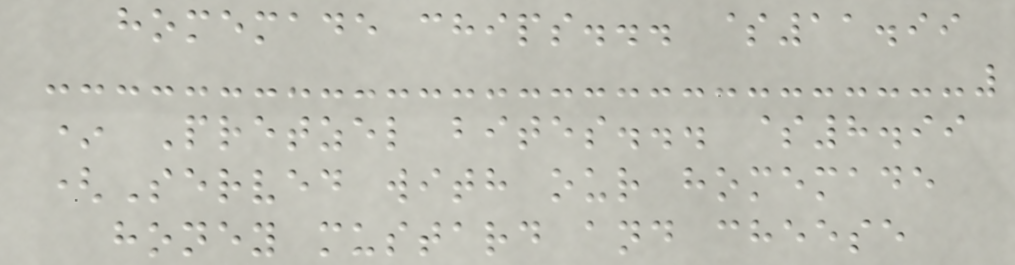homemade chips... $11.99
* Pretzel bites... $8.99
(Served with our homemade
honey mustard and cheese
